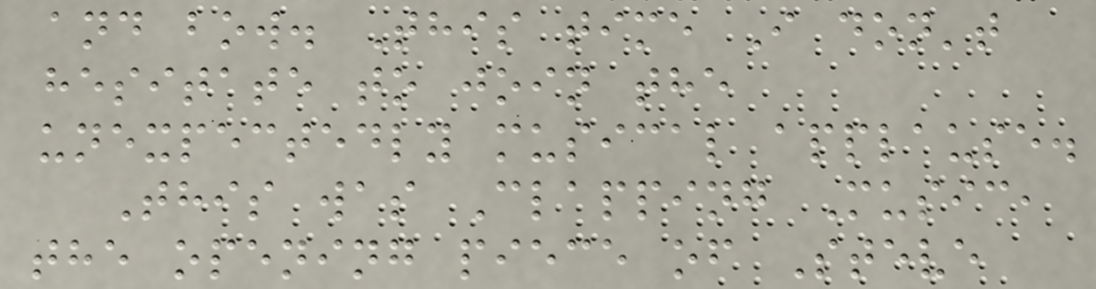and bow. This time I don't
hesitate to join the
unexpectedly musical applause.
This was Clapping Music,
the opening piece of Steve
